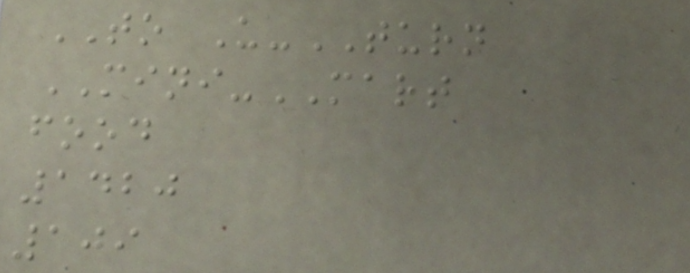TO U-TURN
MINI-MART
food
1420
109
